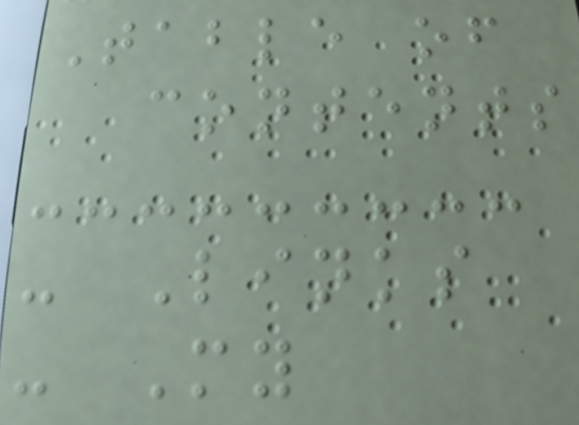Table of
contents
- Links
- My
